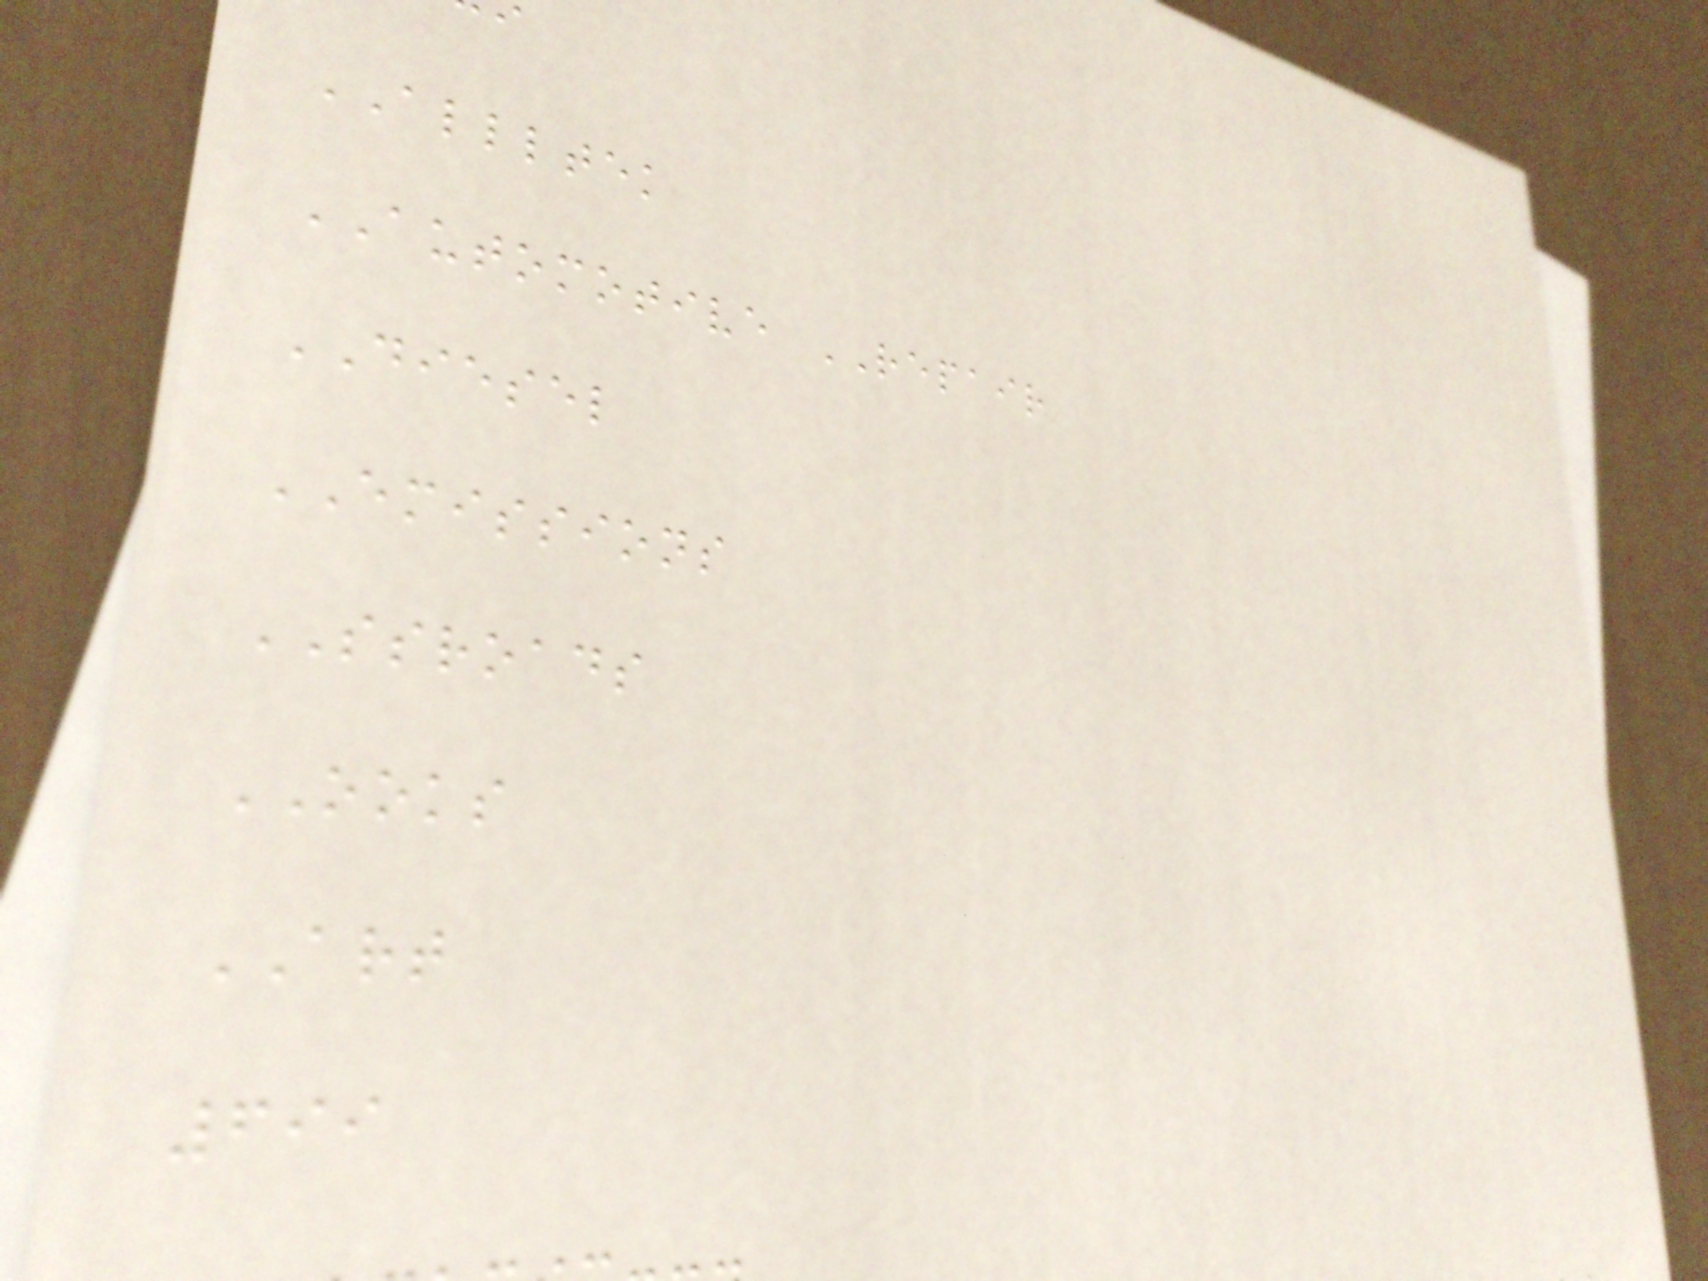ALLLTEK
AUTOMOTIVE REPAIR
DIESEL
EMISSIONS
SSROADS
OOKS
ART
699
